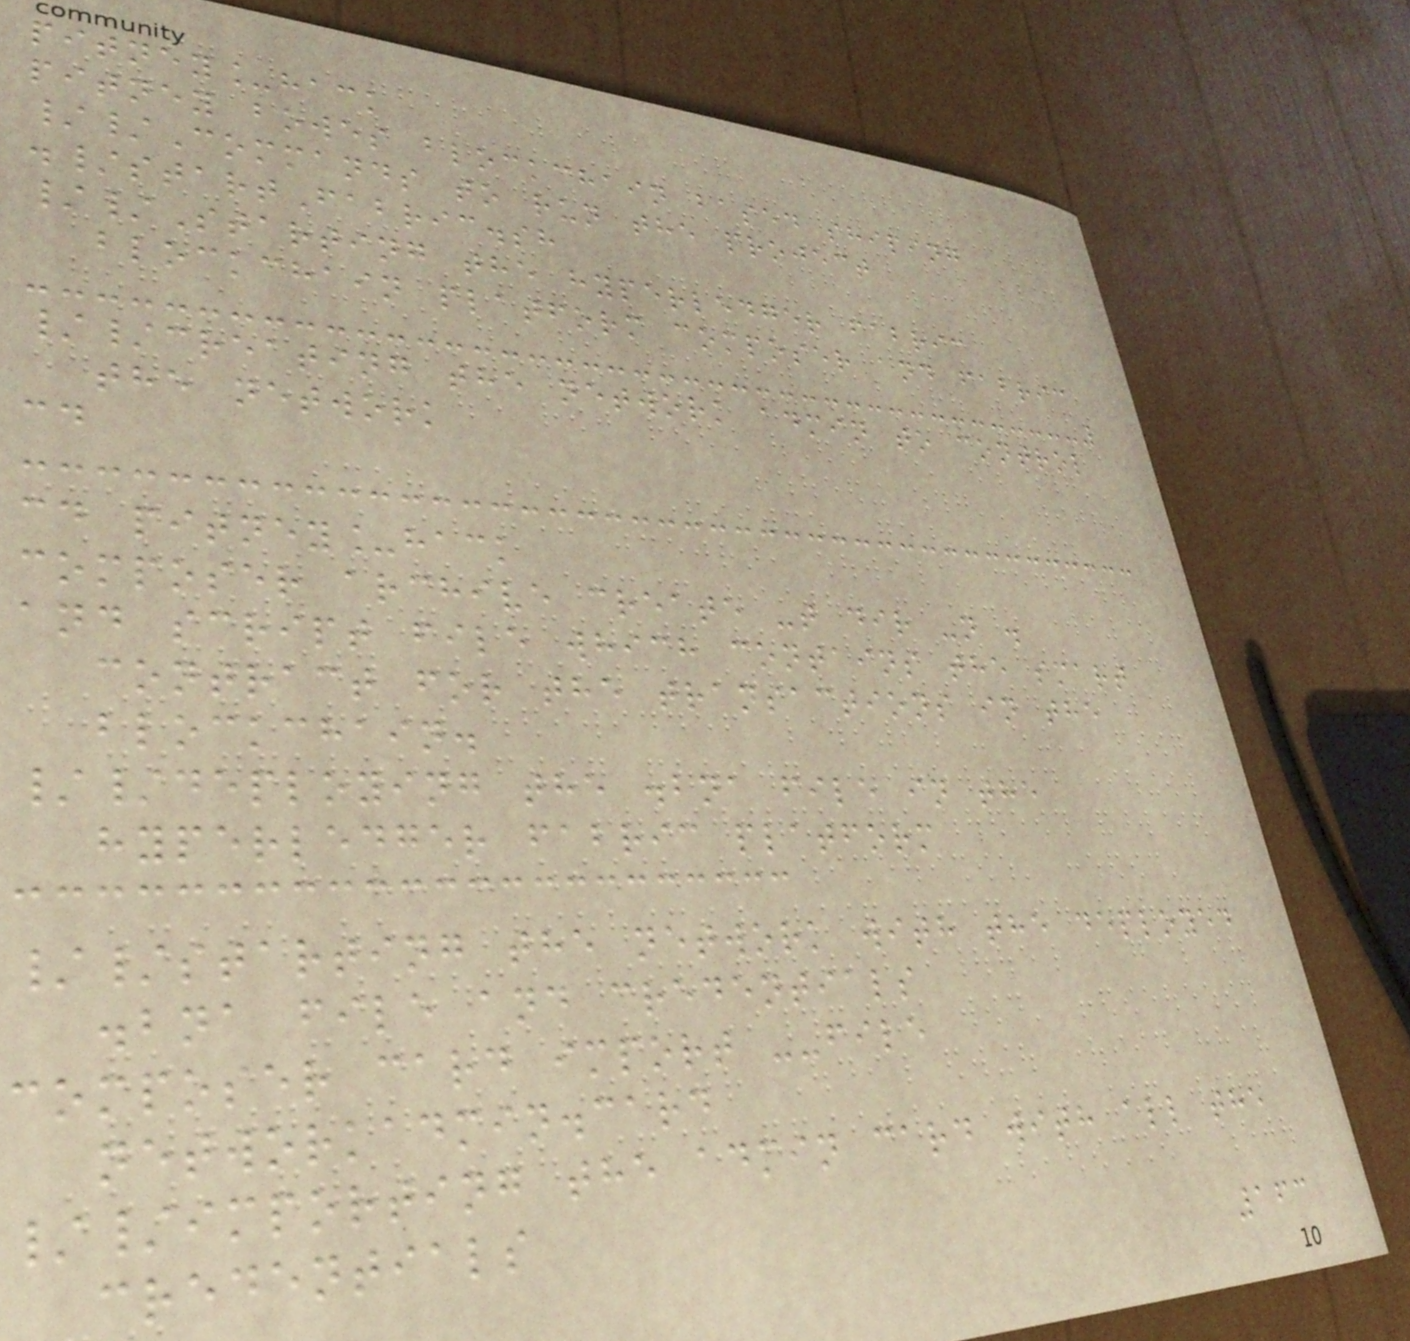pitney_hack
pitney bowes blockchain based shiping
//Commands to run the project
./startFabric.sh
//Starting the hyperledger fabric
blockchain platform composer and fabric
//creating the network admin to control
the network
cd
cd pitney_hack
composer archive create -t dir -n .
and script file which contains the smart
contract for the transactions in the
blockchain.
//deploying the .bna file in the
hyperledger fabric platform
//starting the network with the deployed
.bna file and credentials
composer card import --file
networkadmin.card
//importing the admin card with all the
credentials
163
